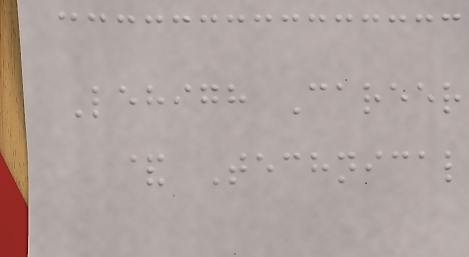Lehigh Career
& Technical
